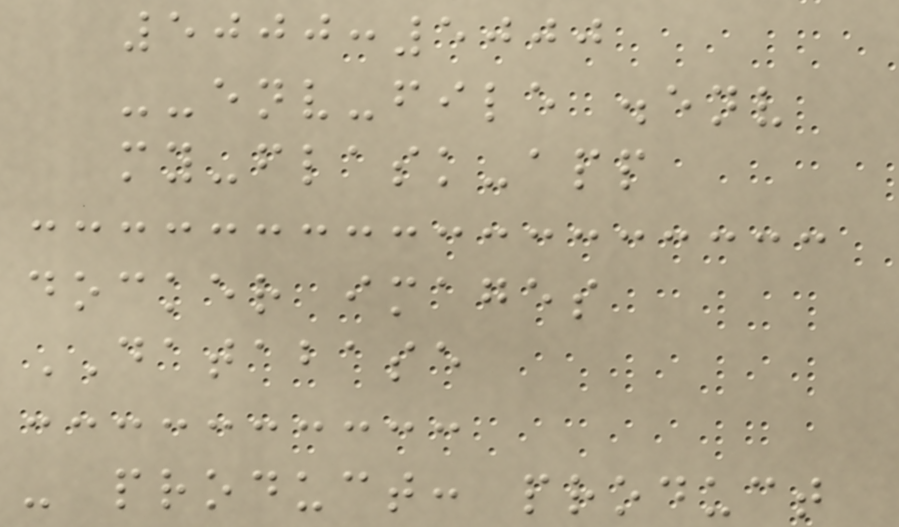5000:5000
--env-file .env
my-flask-app
docker images
DATABASE
- product: product
